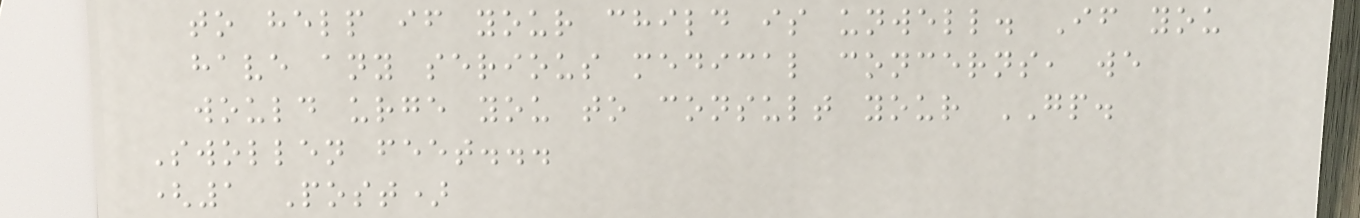to help if your child is unwell. If you
have any serious medical concerns, we
would urge you to consult your GP.
Swollen feet...
(1 Post)
